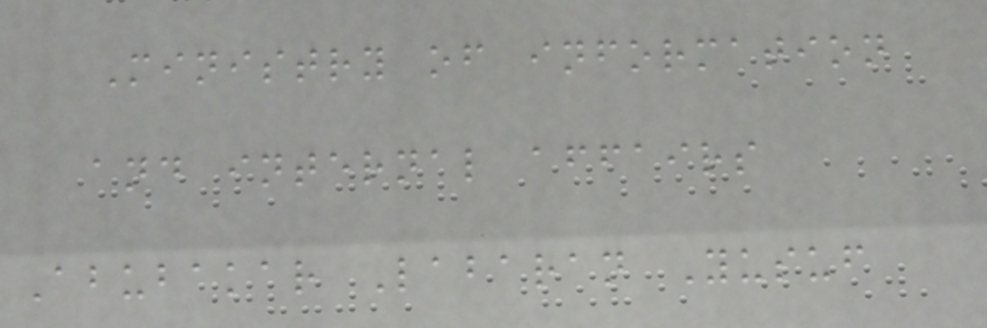Ministry of information
and internal affairs
Abubakar Labaran Yusuf
